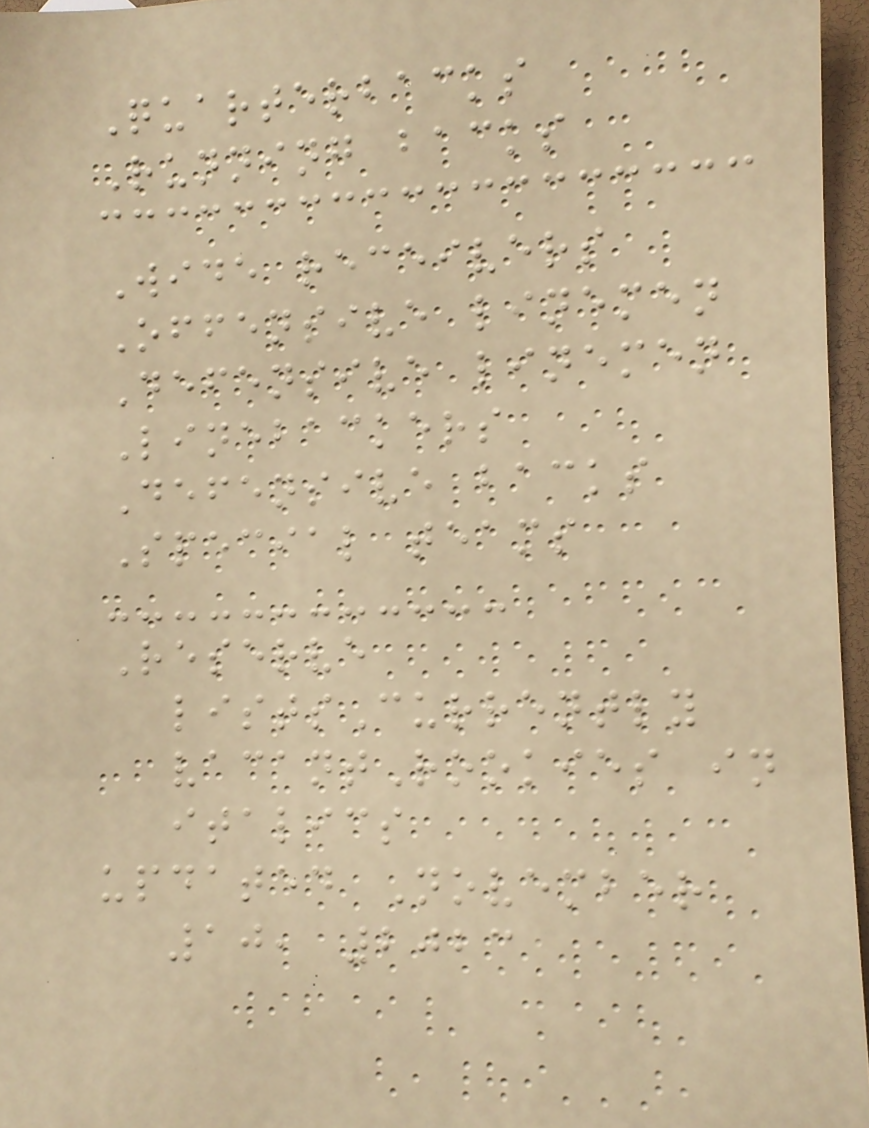Quarterbacks
Running backs
Wide receivers
Offensive linemen
Defensive linemen
Linebackers
Defensive backs
Special teams
Reserve
listsCurrently
vacantRookies in
italics
updated November
10, 2023
